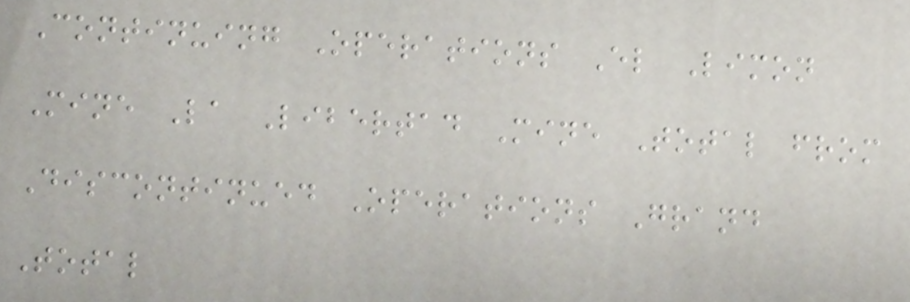Continuing Operations El Limon
Mine La Libertad Mine Total from
Discontinued Operations Grand
Total
